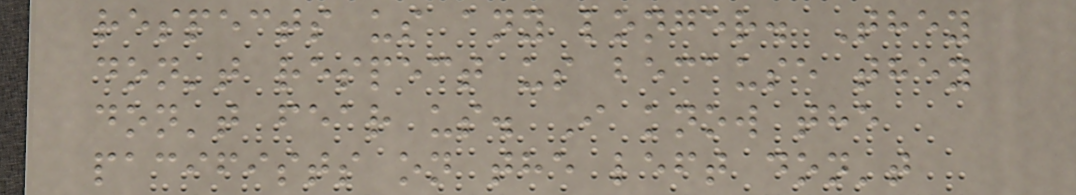respects us any longer. They
don't respect us because they
don't fear us. I know the
pacifists on the left don't
